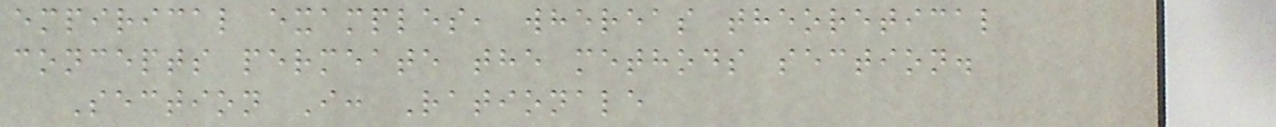empirical examples, whereas theoretical
concepts permeate the methods section.
Section I: Rationale
